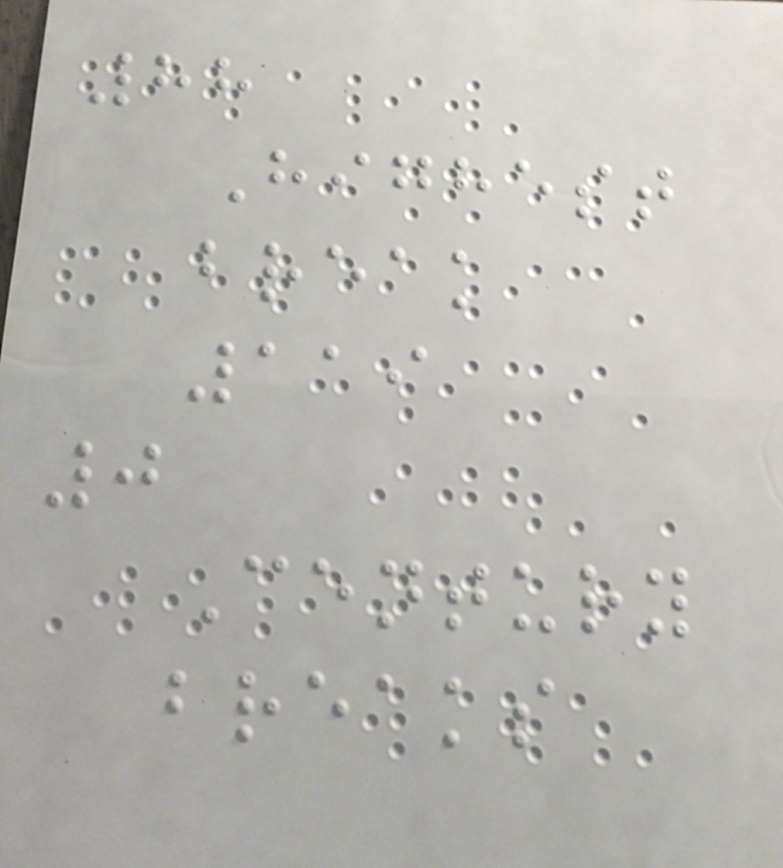88
Highest
break
119
0
Century
breaks
